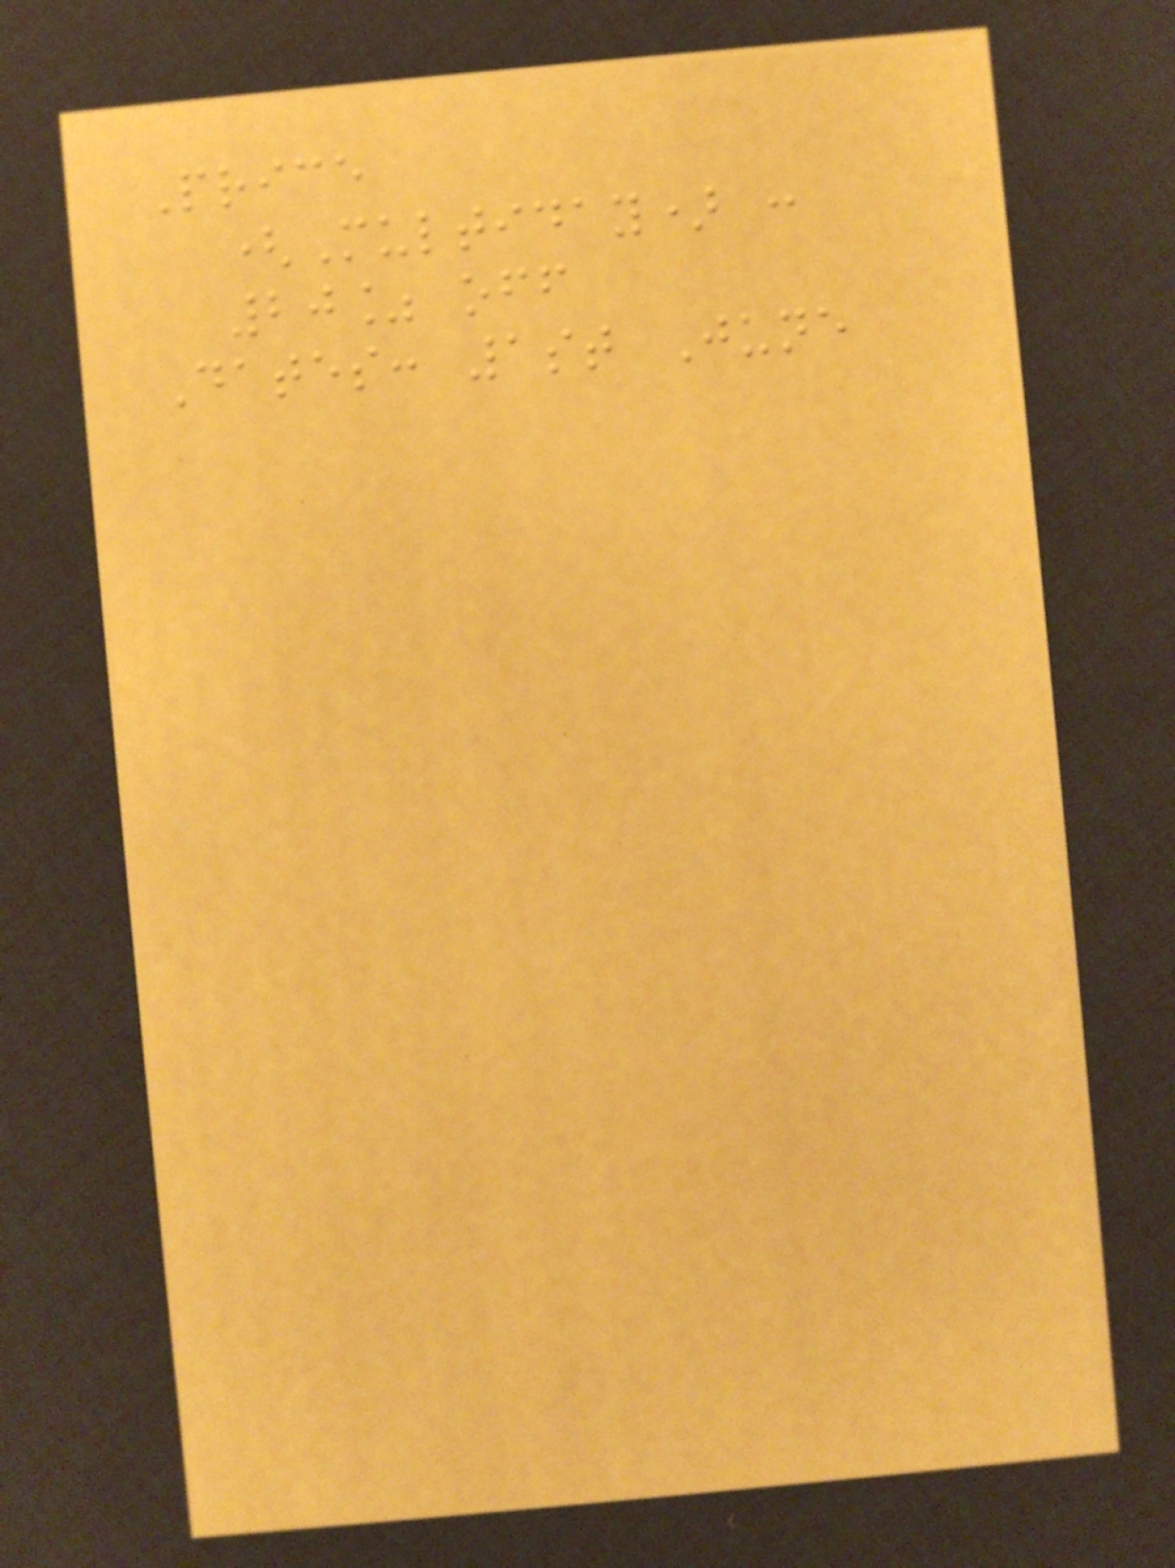Price
(Multiday) :
20% off
Dates: 1st June
